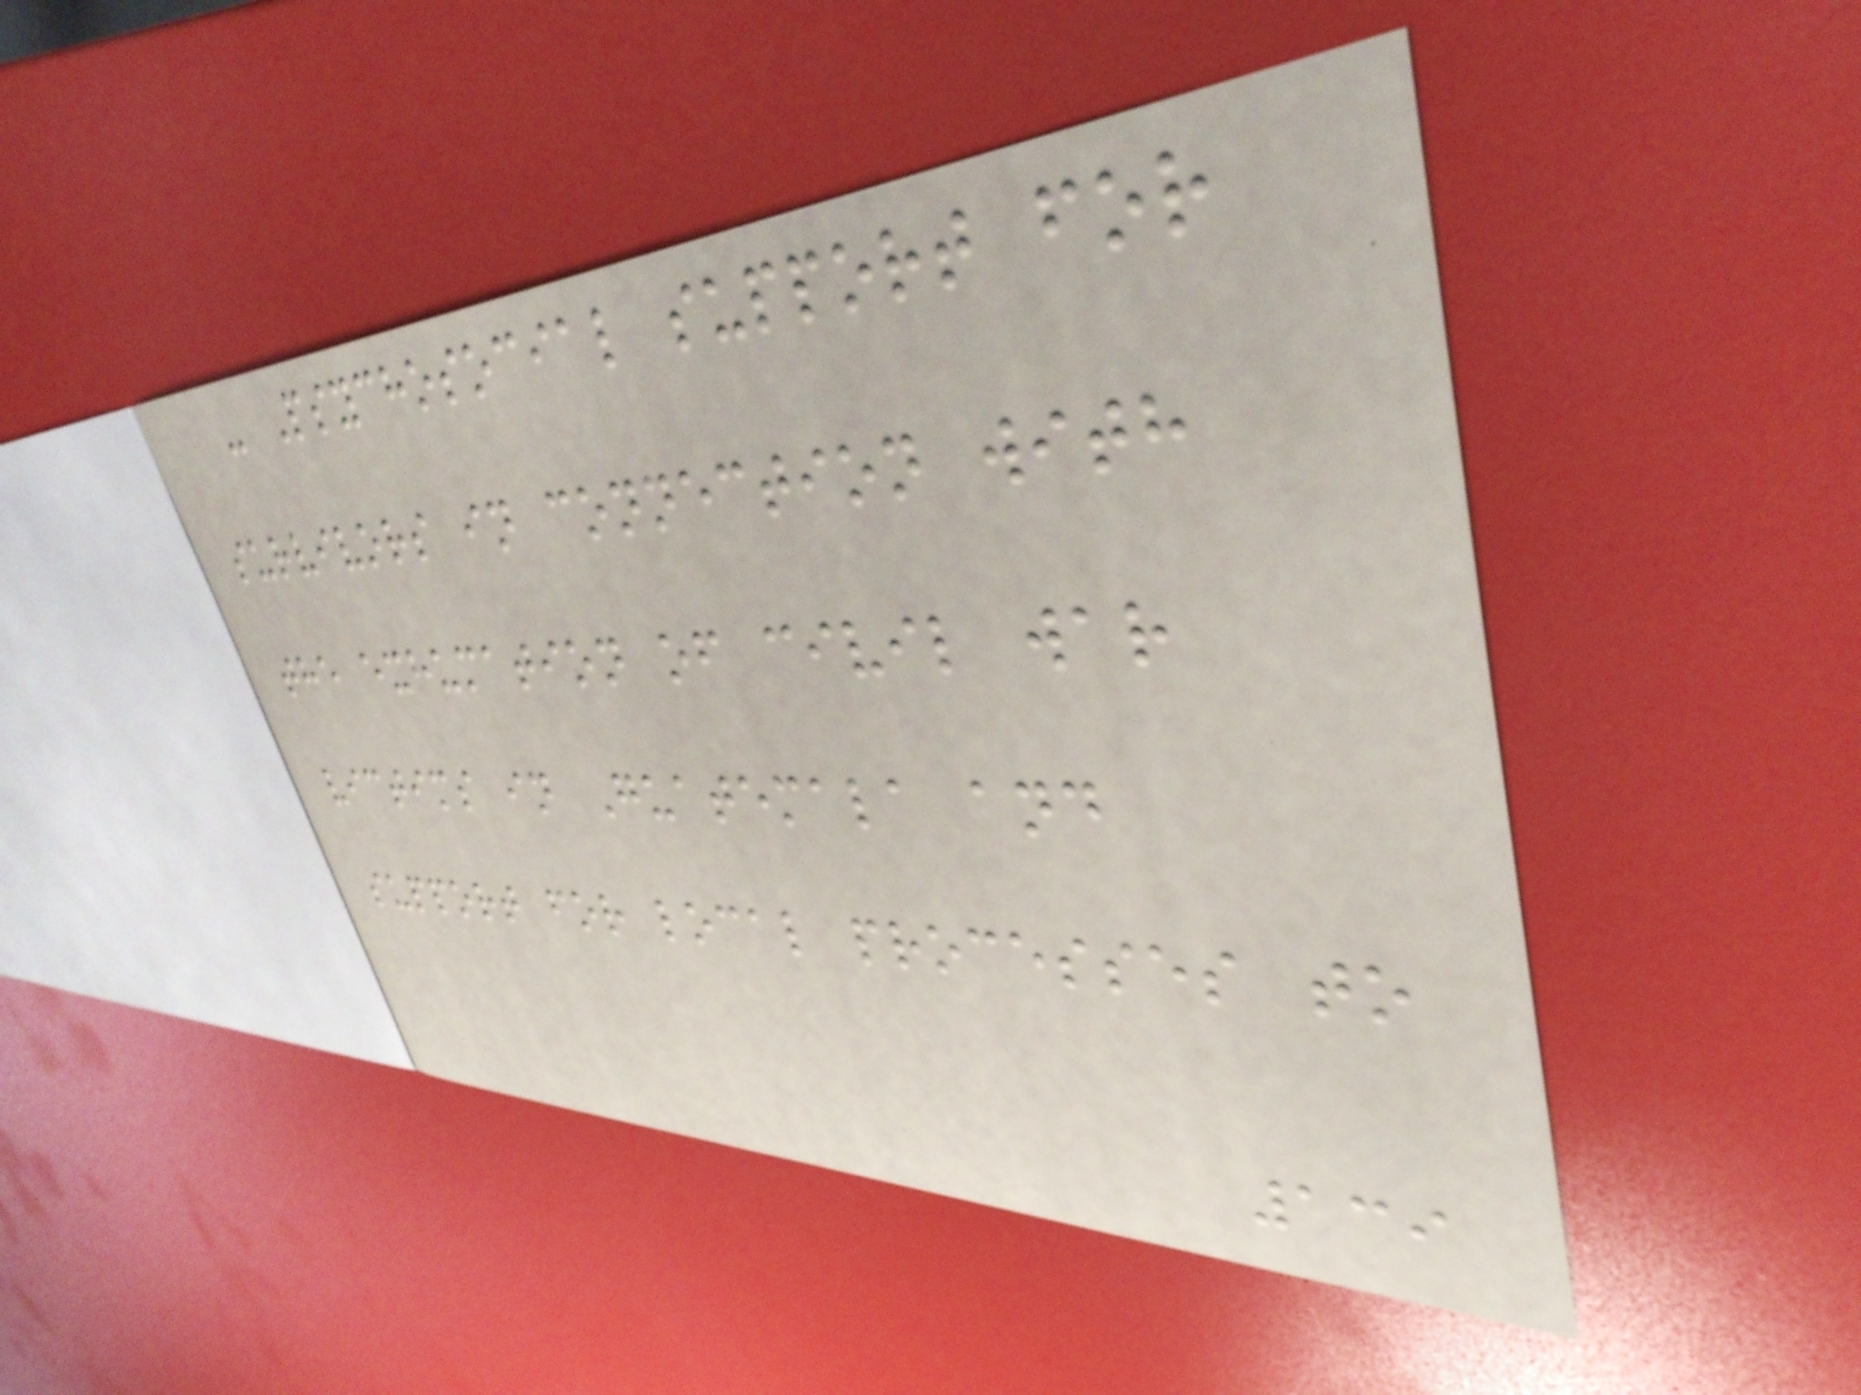- Psychosocial support for
survivors in connection with
the exhumation of civil war
victims in Guatemala and
support for local processes to
139
